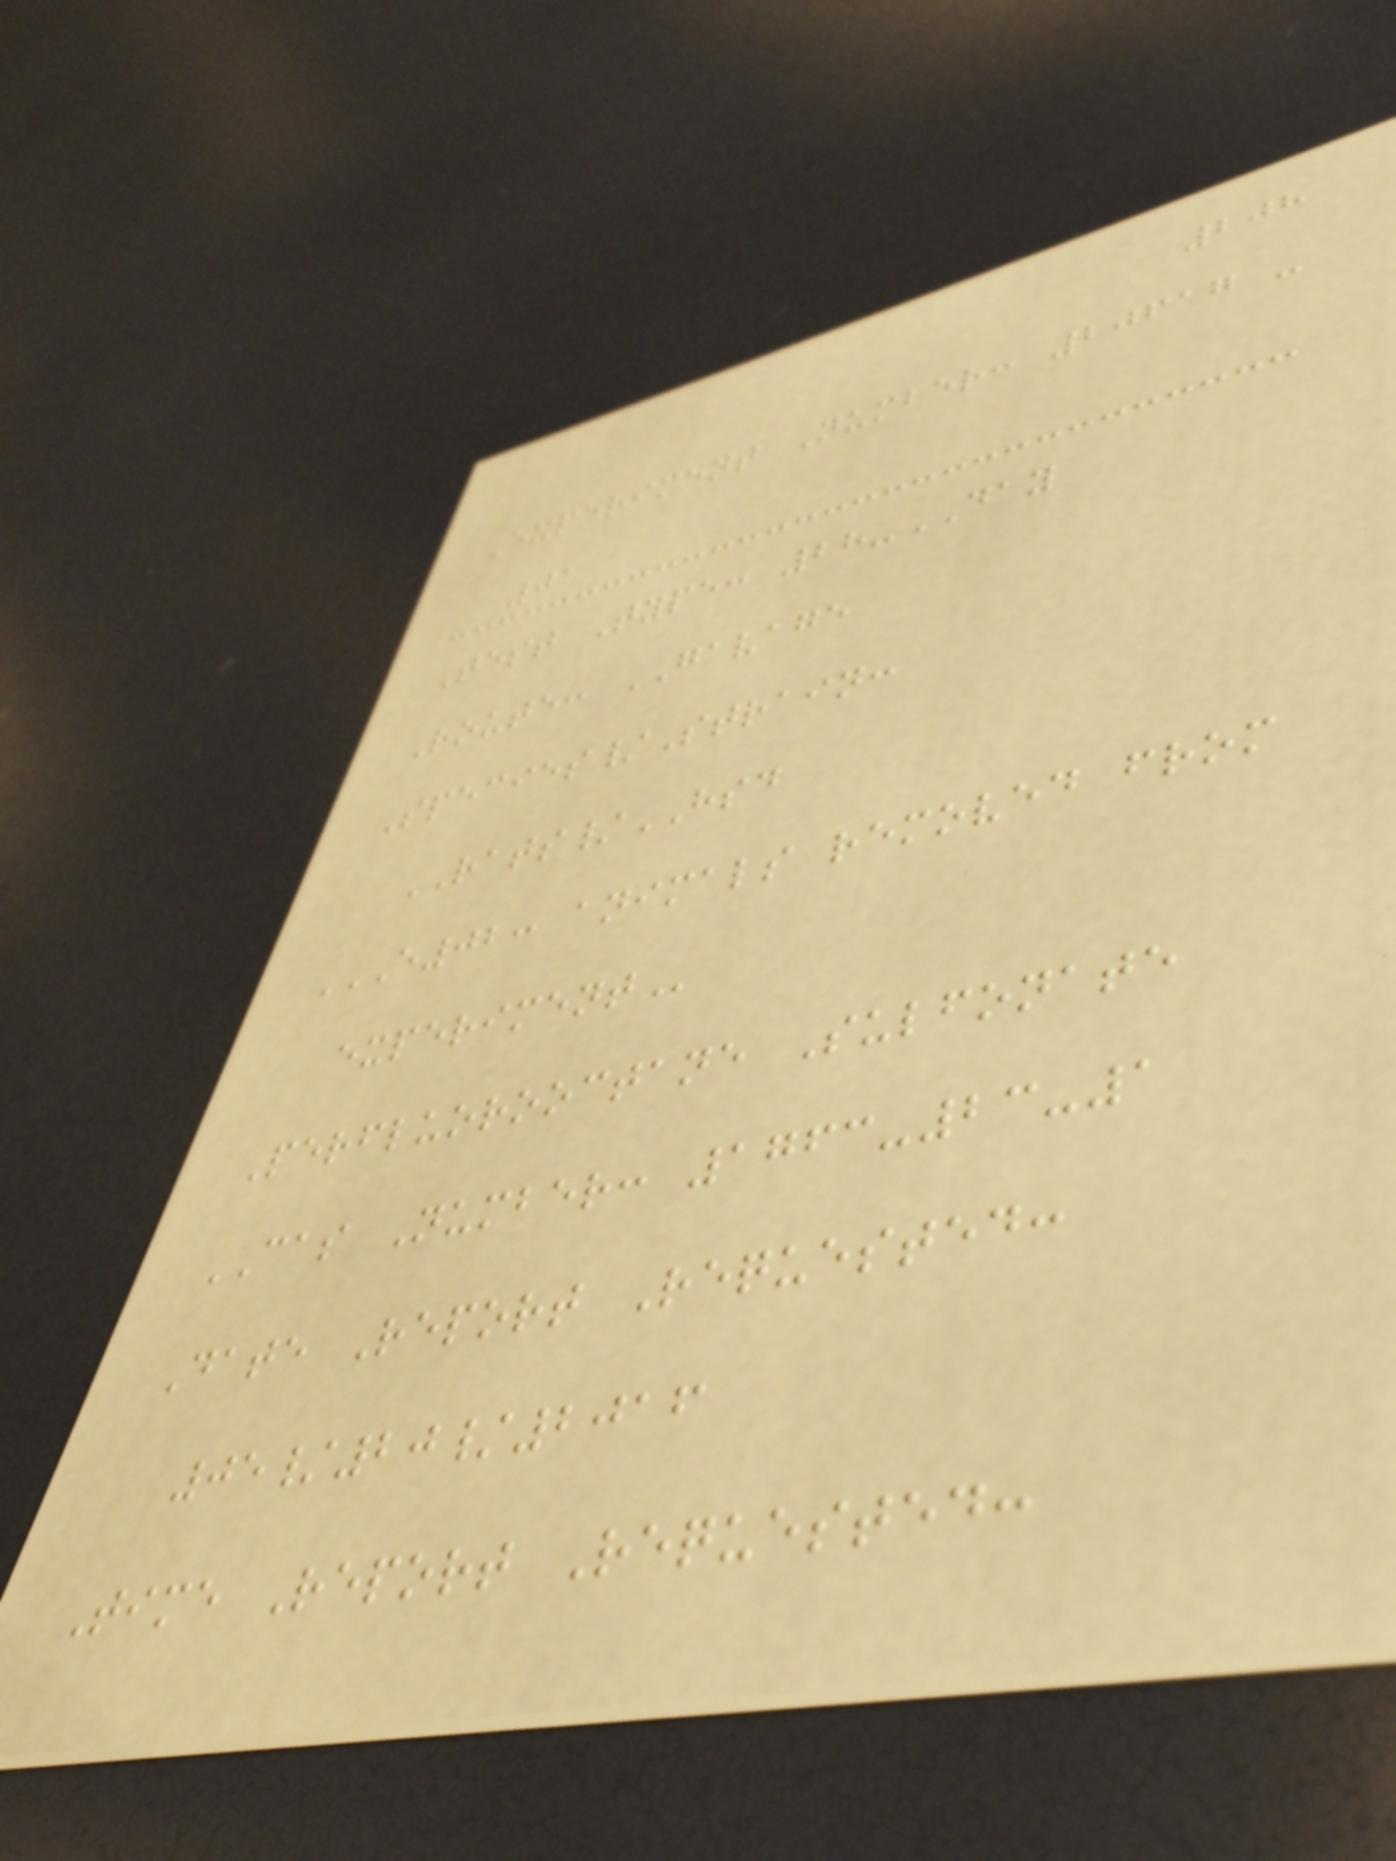208
Experiment Number: 20617 -
01
Test Type: 28-DAY
Route: GAVAGE
Species/Strain:
RATS/HSD
E02: ANIMALS REMOVED FROM
EXPERIMENT
Perfluorooctane Sulfonate
CAS Number: 1763-23-1
Date Report Requested:
05/20/2016
Time Report Requested:
